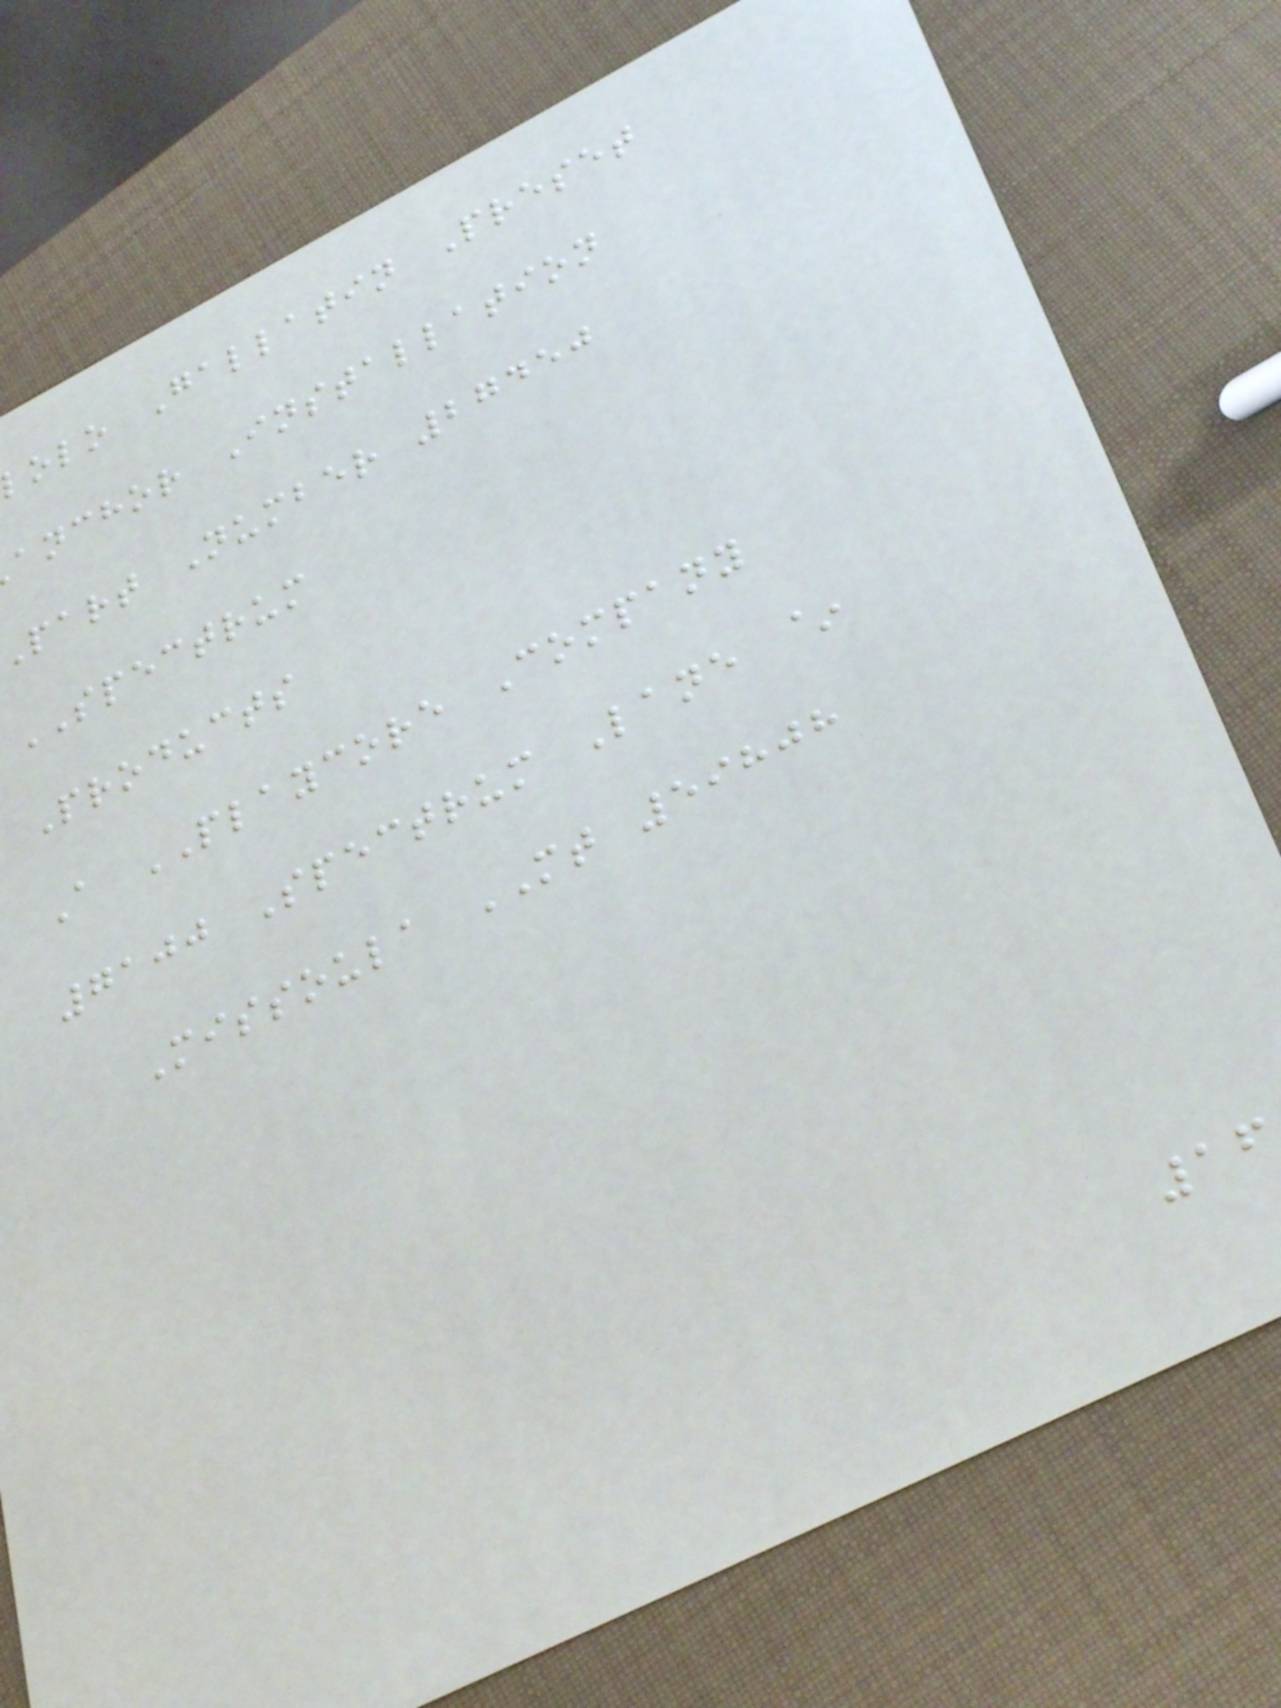lolo Gallatin Preset
anchor Installation
part Number 27450
SPECTRUM
Products
A PLAYCORE Company
7100 Spectrum Lane ~
Missoula MT 59808
16
